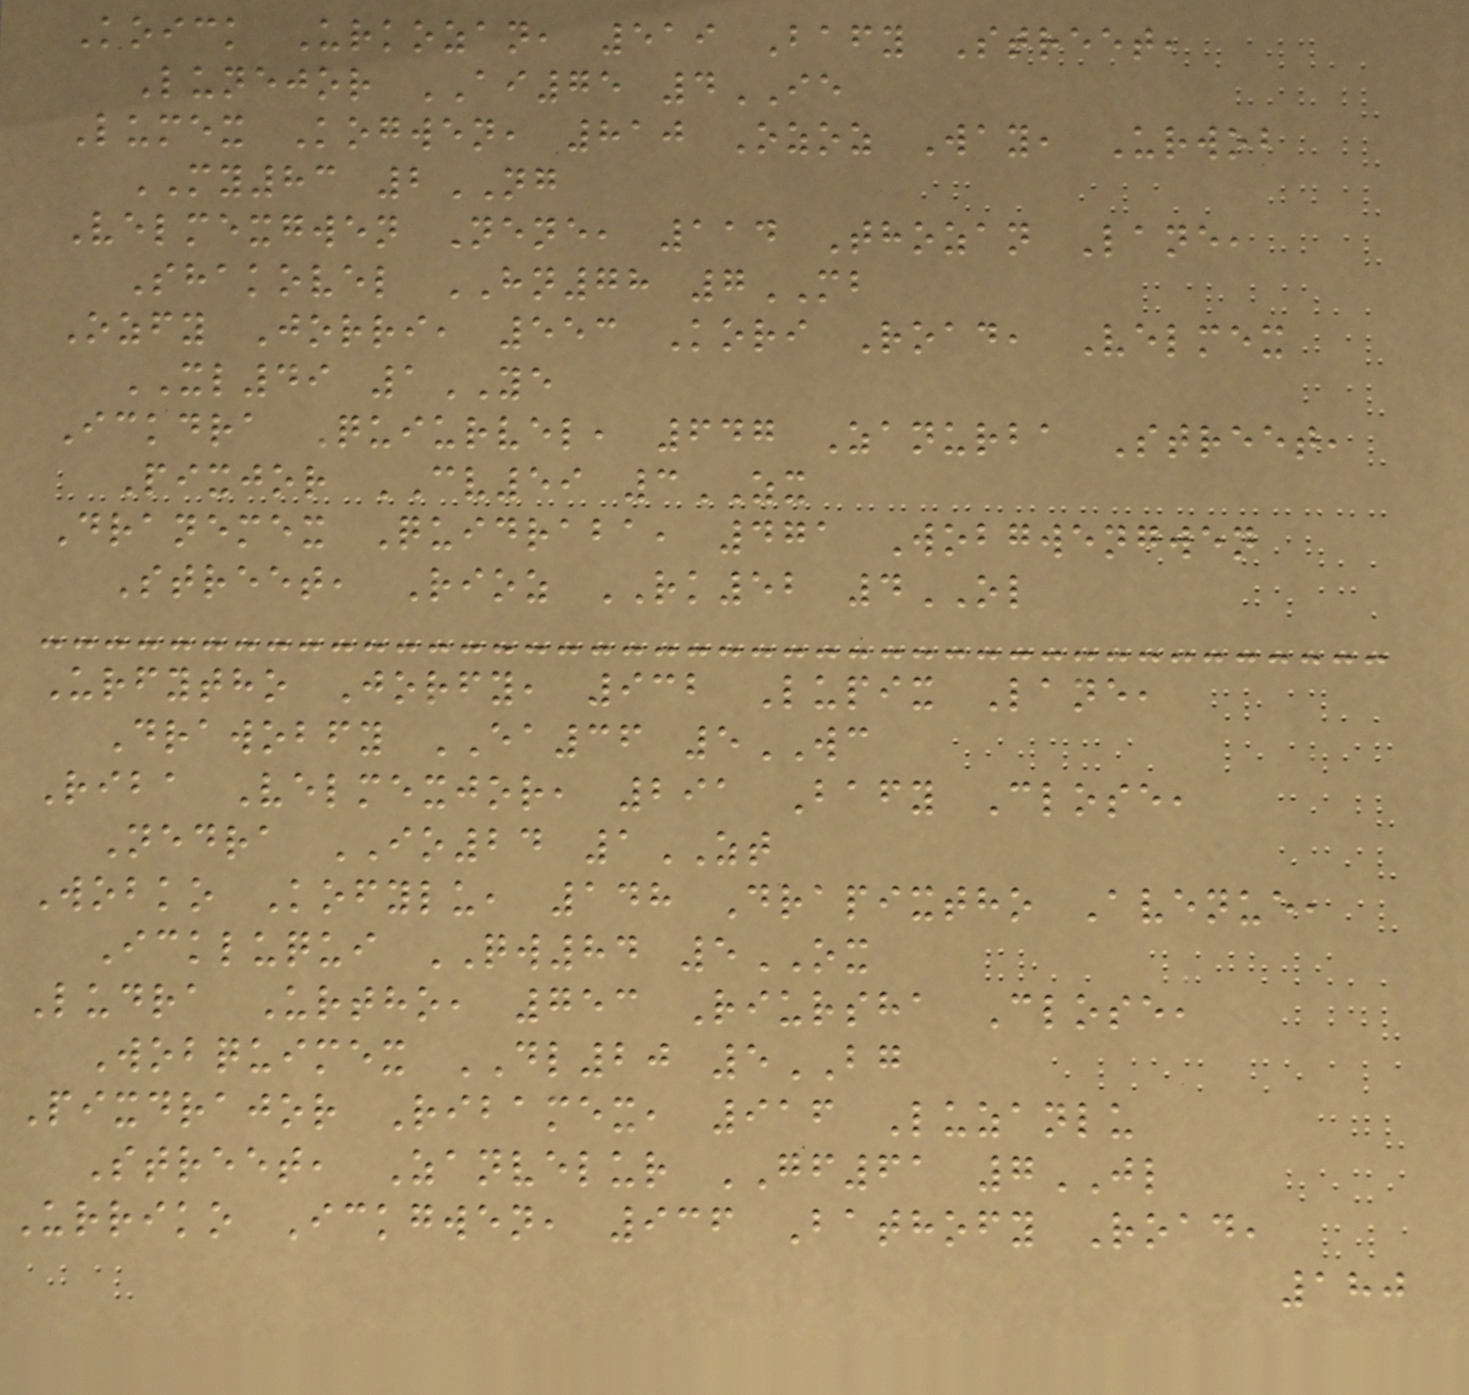Koick Urkozan, 519 Bafy Street,
Lunejor AI75 4IE
Lumex Kogwen, 810 Ozoz Way, Urwob
MY83 2NG
Velmexgwen Nene, 114 Thozan Lane,
Shakovel HN78 7MB
Ozfy Jorri, 553 Kori Road, Velmex
XL49 1YE
Ickdra Quiurvel, 647 Zanurba Street,
Pixjor CV59 3ZX
Dranemex Quidraba, 471 Wobgwengwen
Street, Rioz RK52 4OL
Urfytho Jorfy, 932 Lupix Lane,
Drawobfy EA36 5WC
Riba Velmexjor, 291 Bafy Close,
Nedra IO24 1ZT
Wobko Kofylu, 148 Drapixtho Avenue,
Ickluqui QW84 5OX
Ludra Urtho, 753 Riursha Close,
Wobquimex DL20 5BG
Pixdrajor Ribamex, 916 Luzanlu
Street, Zanvelur GF61 7JL
Urriko Ickgwen, 936 Bathofy Road,
180
